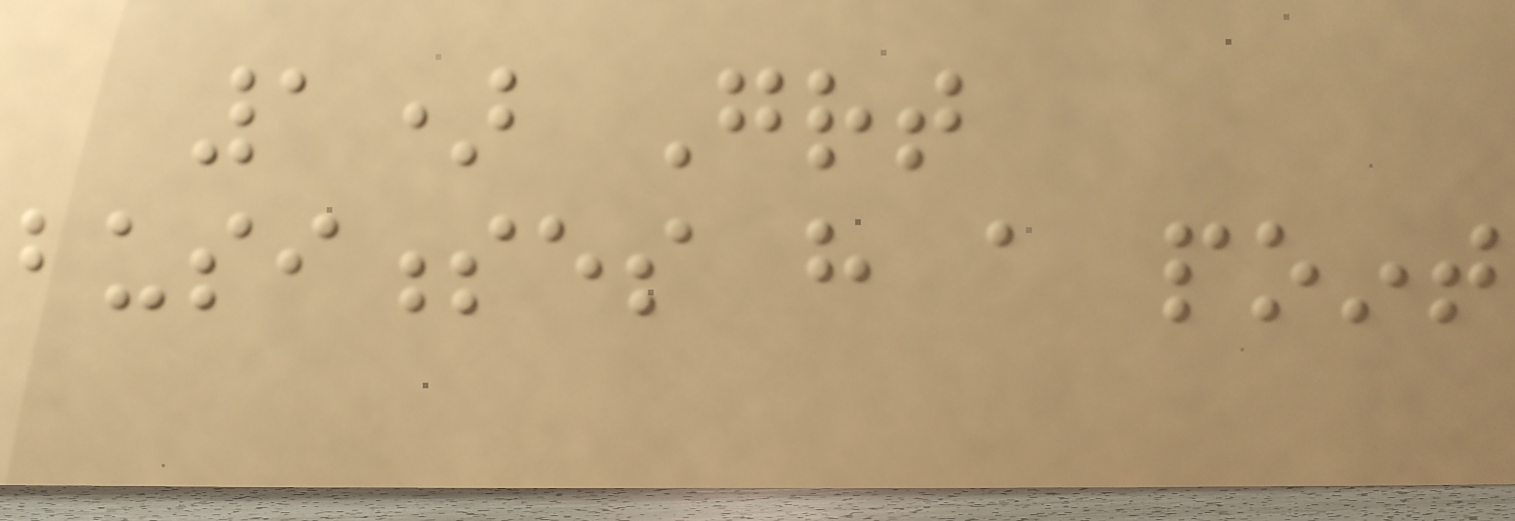1) Great
businesses have a point
